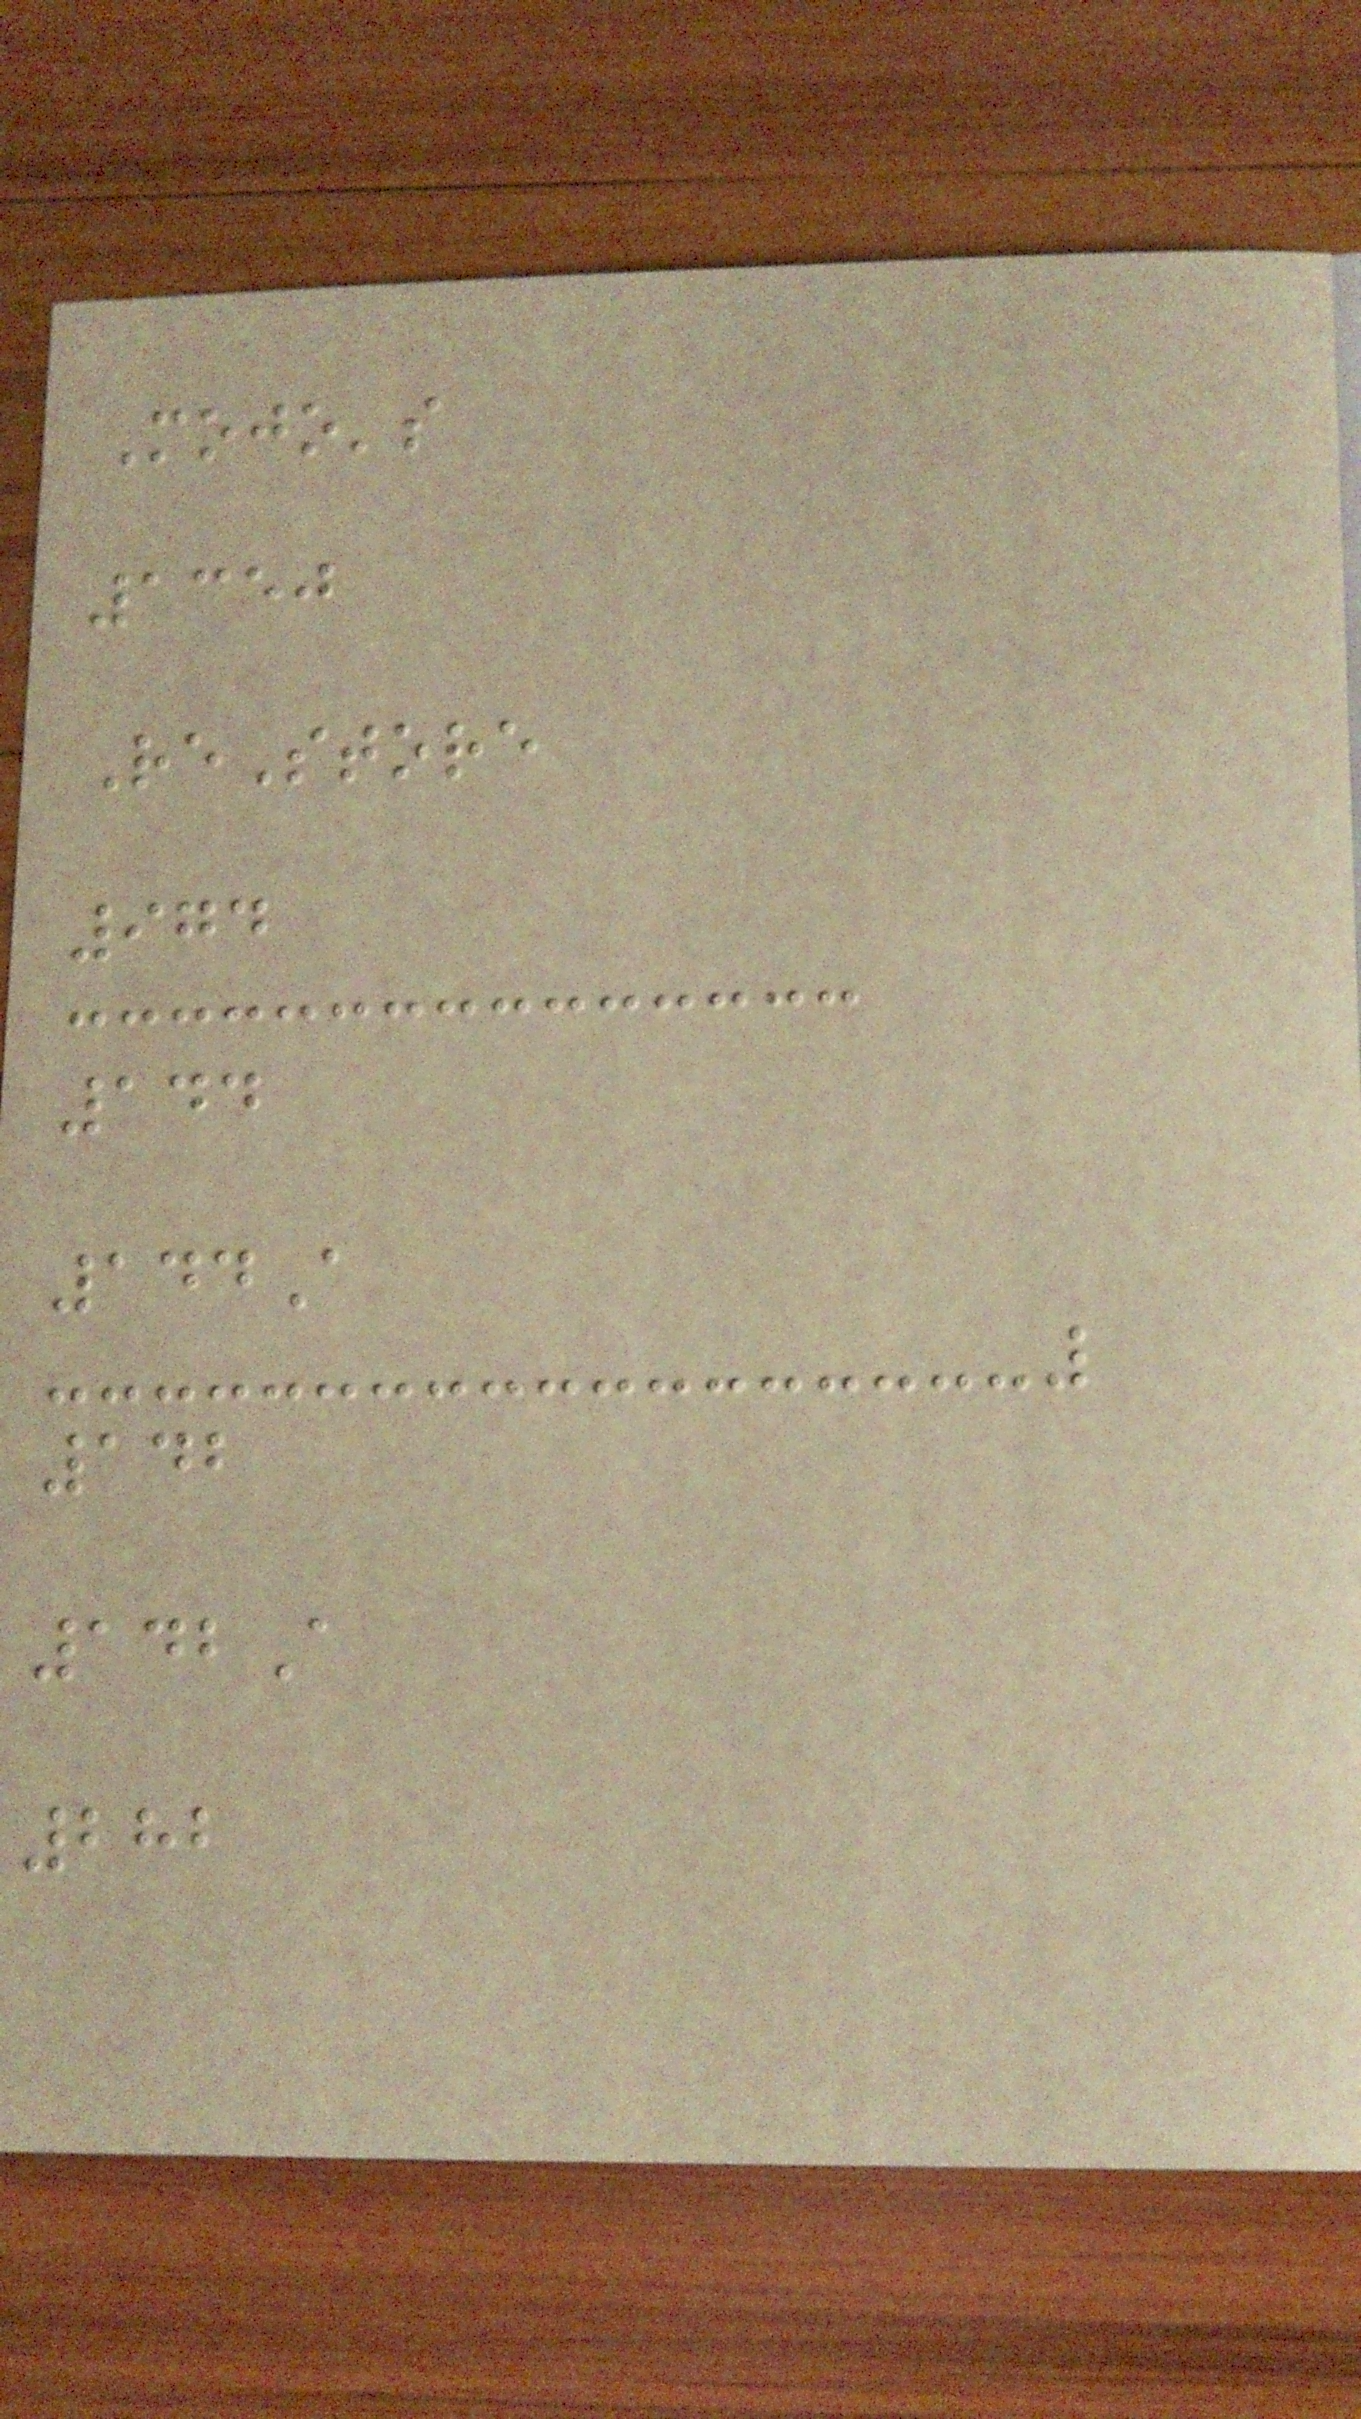Mojo's
1350
ReStore
974
144
144A
142
142A
282
